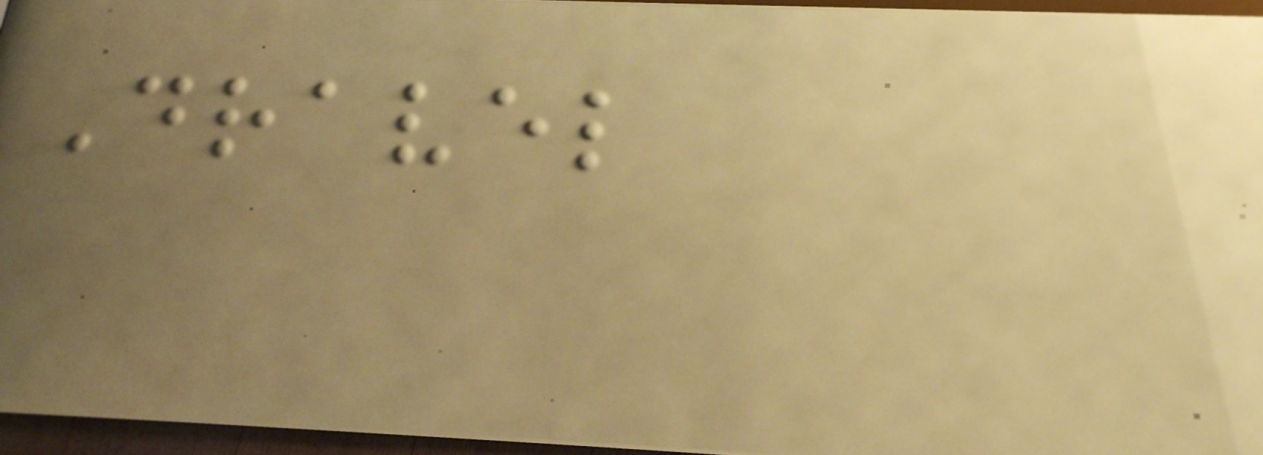Dravel
